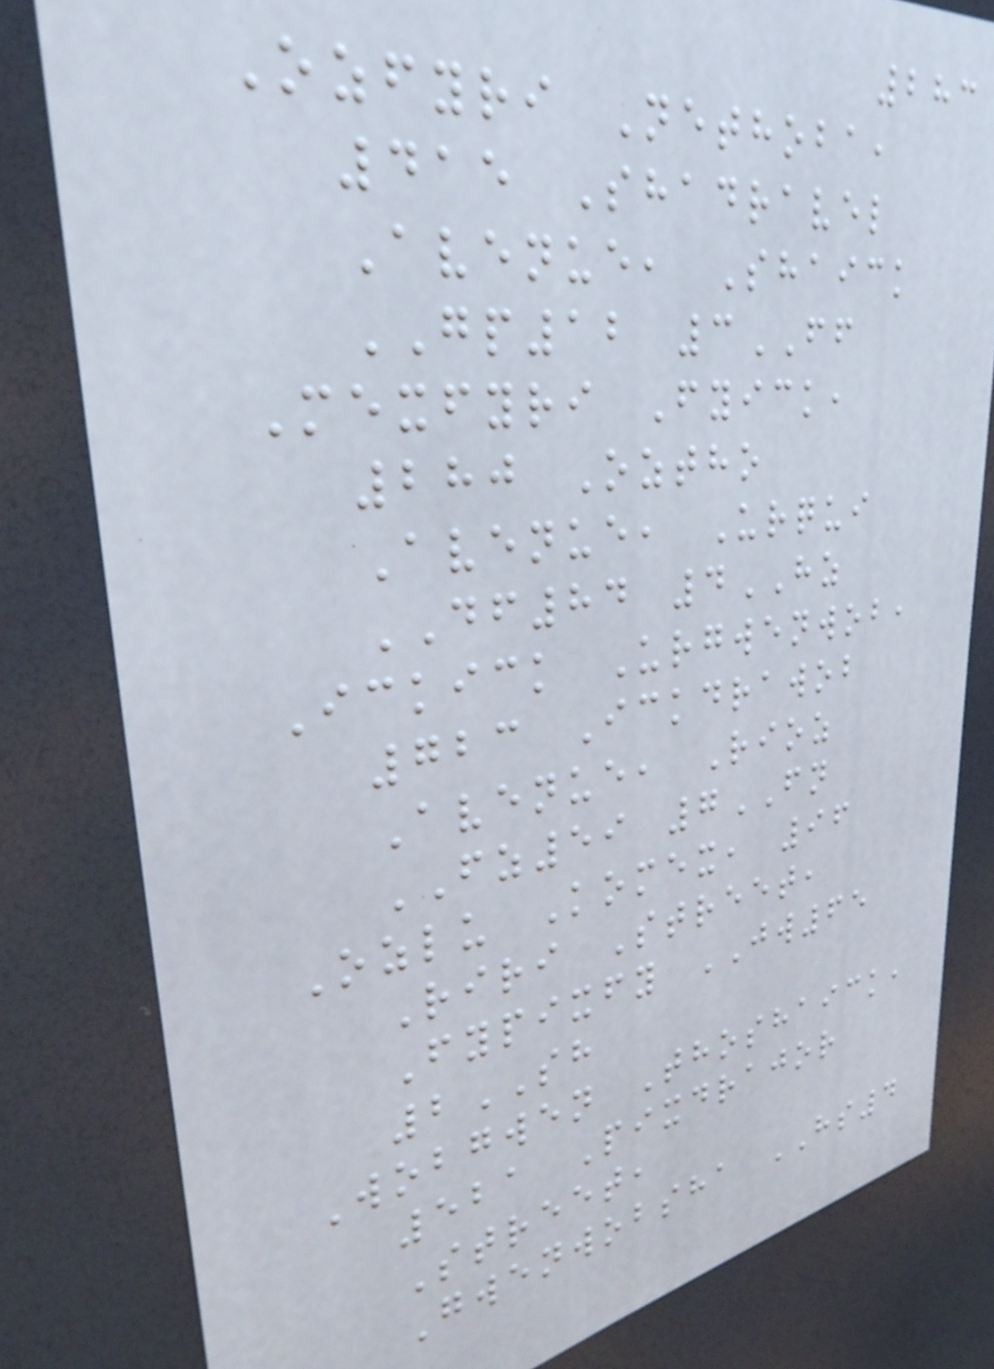283
Ozfyri Nethoba,
415 Shadravel
Avenue, Shaick
GP12 3FF
Mexfyri Fyick,
280 Oztho
Avenue, Urqui
DF84 4HZ
Ickick Urgwenwob,
723 Ickdrawob
Avenue, Rioz
FZ59 7FN
Ozlu Komex, 96
Riri Street,
Fypixfy JW65
2SH
Wobgwen Thoshaick,
521 Pixdrajor
Street,
Gwenwobsha HS4
